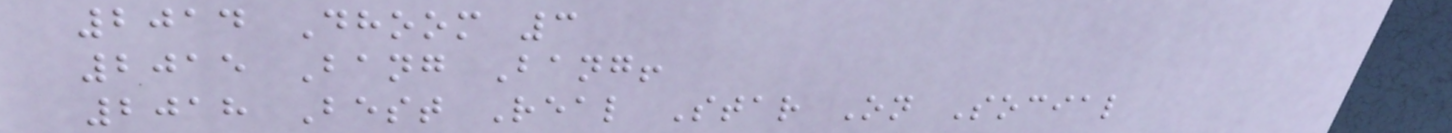2014 Dhoom 3
2015 Bang Bang!
2018 Best Real Star On Social
